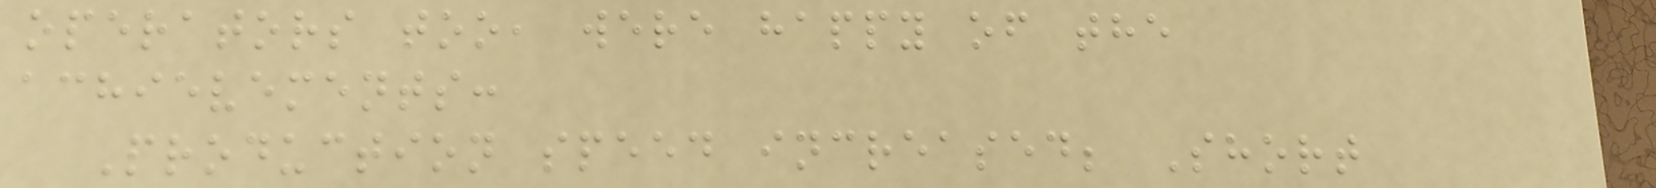operators too, were happy of the
achievements:
Production speed increased; Short
